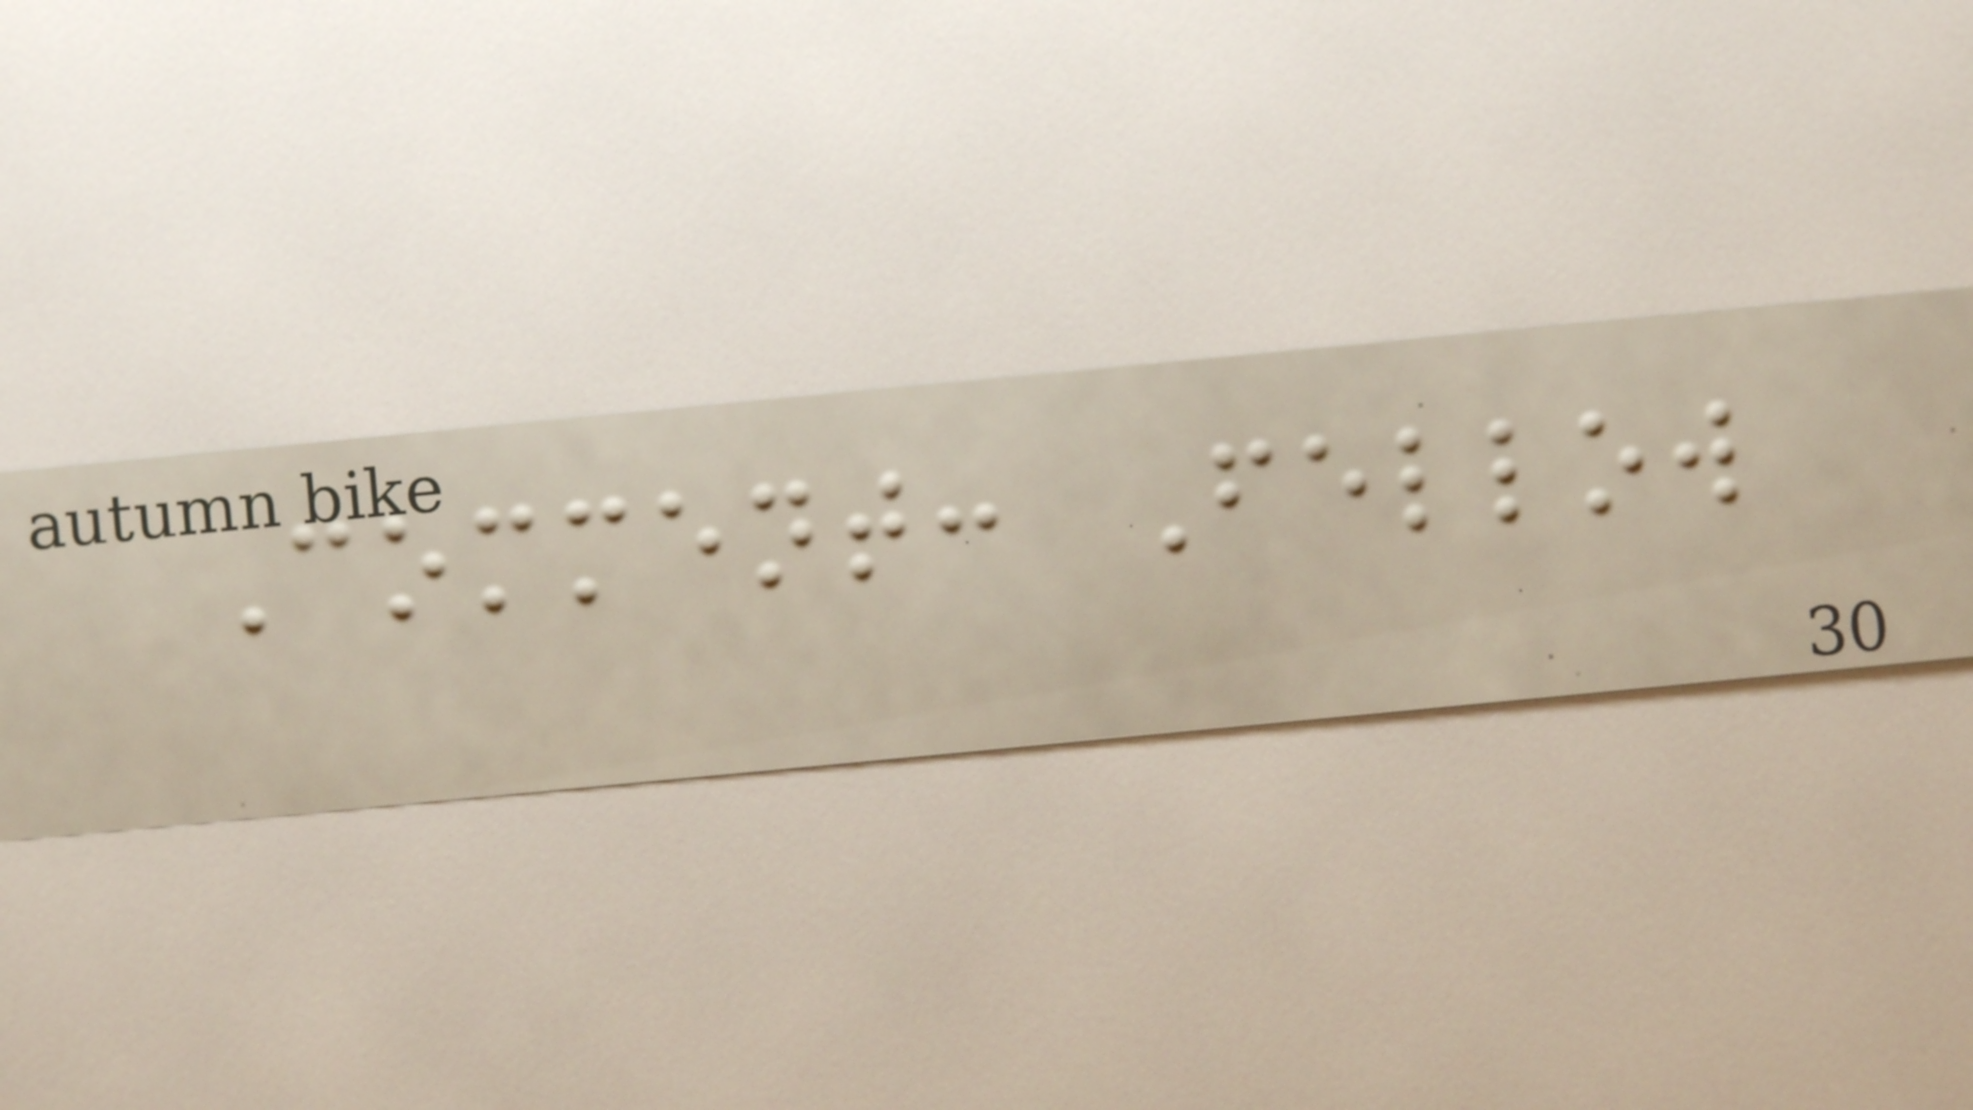Comment: Fellow
